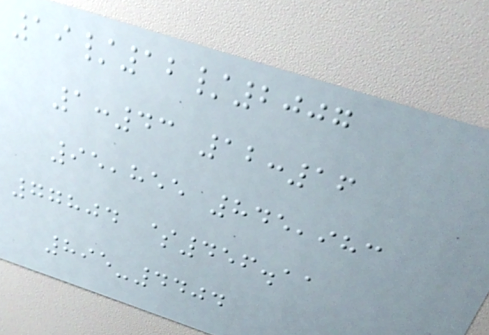19/12/2007
1:43 12:16
95,855 845,983
77804 $456.11
895-4404
